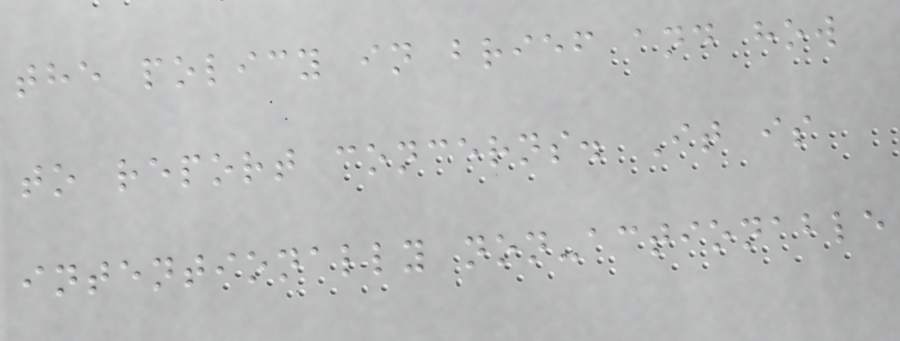the policy in brief and how
to report concerns. It is
intentionally non-actionable
